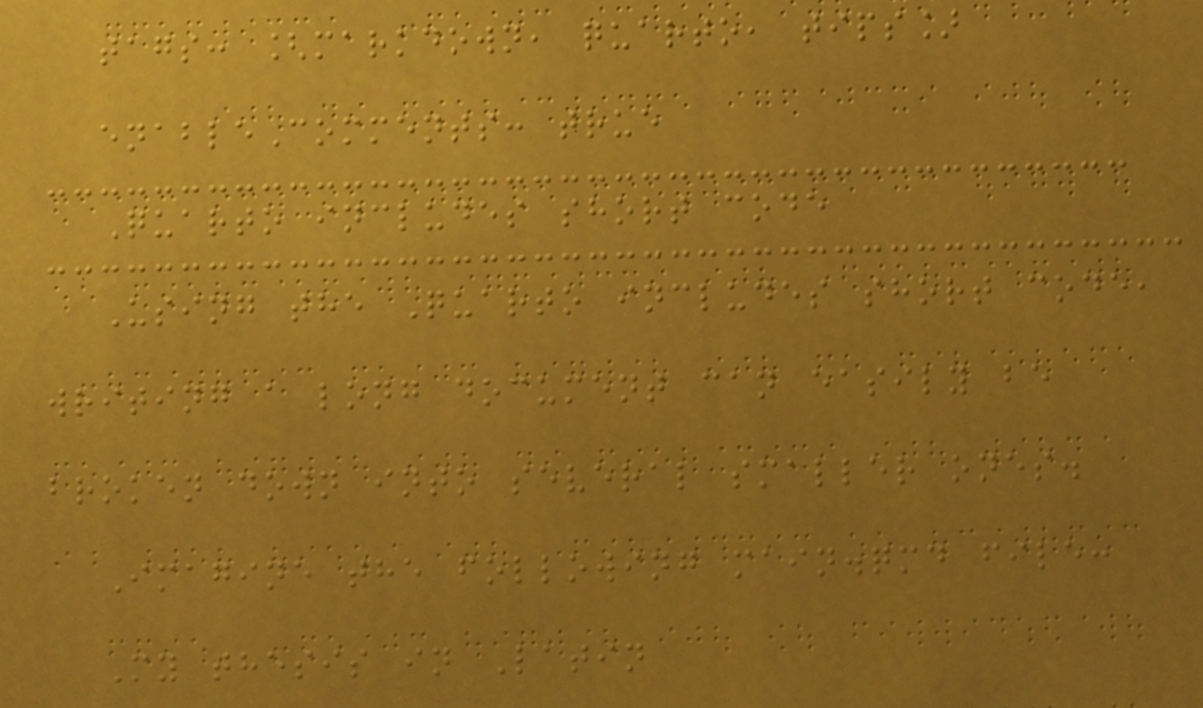tags: [markdown, quarto, tips]
enableComments: true
Quarto includes short code
Using the Quarto includes short code,
writing a long document can easily be
broken down into several smaller ones.
Imagine the following main.qmd file:
My thesis in Latin
